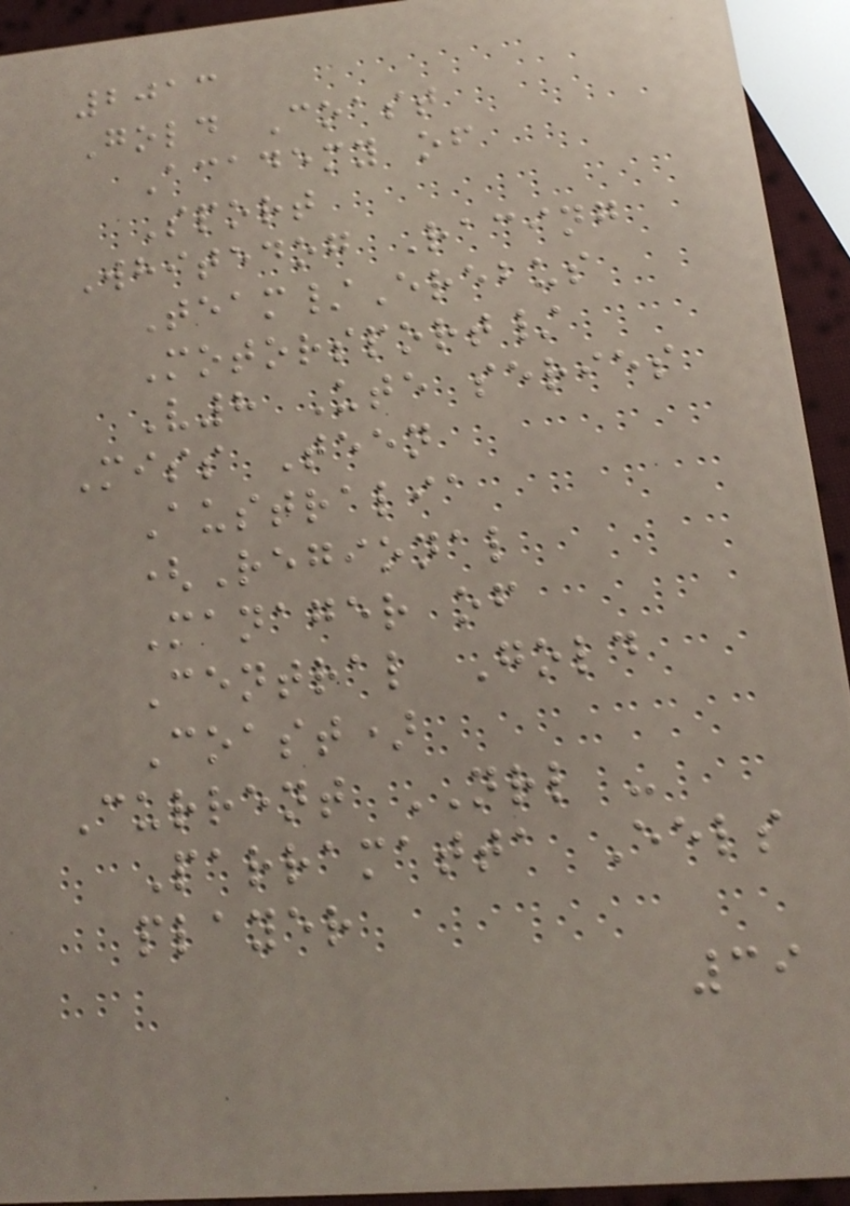2013
Gold Coast
Academy of
Sport
Whitedog Racing
Team/Erebus
Motorsport/
V8 Ute series
Miss Teen
Australia
(Regional
Manager of
Central Gold
Coast)
Current NRL -
Parramatta Eels
player
39
